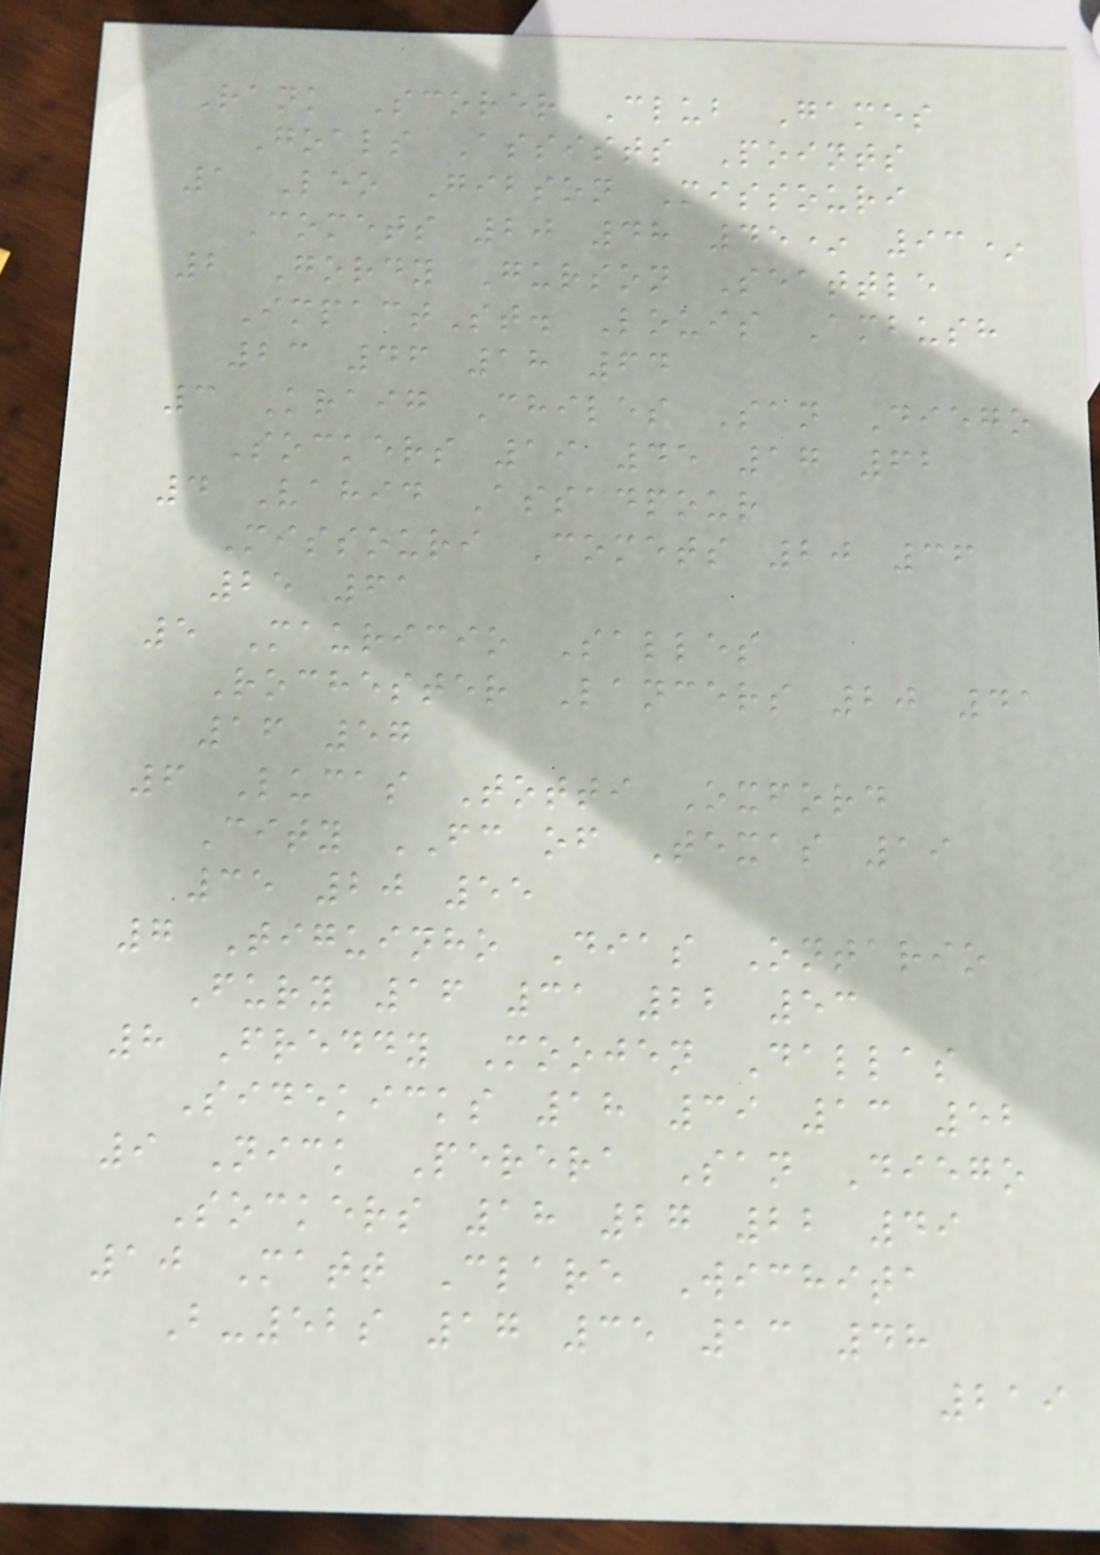Rank Scorer Club Games
Goals Assists Points
1 Leo Gibson Missouri
Comets 20 48 45* 93*
2 Gordy Gurson Seattle
ImpactSt. Louis Ambush
23 46 18 64
3 Kraig Chiles San Diego
Sockers 19 45 17 62
4 Vahid Assadpour
Missouri Comets 20 36
25 61
5 Mauricio Salles
Rochester Lancers 20 41
16 57
6 Lucas Totti Oxford
City FC of Texas 19
35 20 55
7 Tiguinho Dias Ontario
Fury 16 31 22 53
8 Freddy Moojen Dallas
Sidekicks 18 39 13 52
9 Nick Perera San Diego
Sockers 18 27 22 49
10 Matt Clare Wichita
B-52s 17 35 13 48
219
